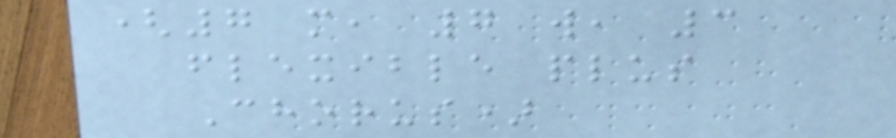(7 m, 7 w, 3
flexible plus
Chorus)
